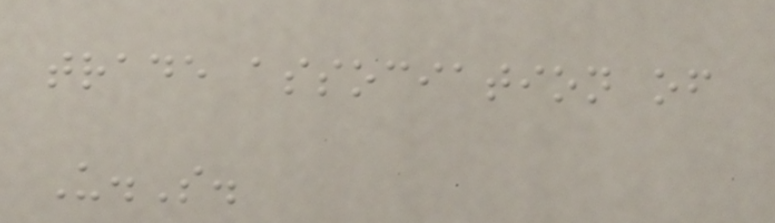trade association of
U.S.
